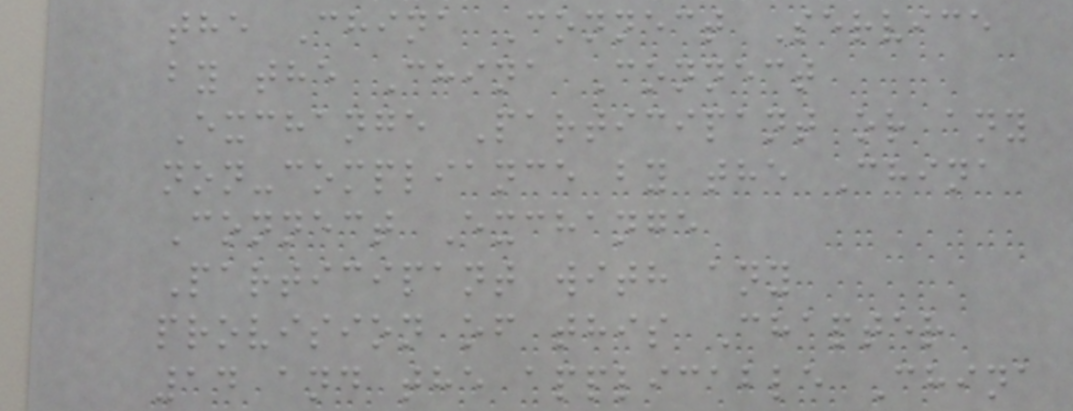the China Connect Service
by the China Connect
Exchange Participant or any
non-compliance by the China
Connect Exchange
Participant with any
provision of this Chapter
14 and the applicable China
